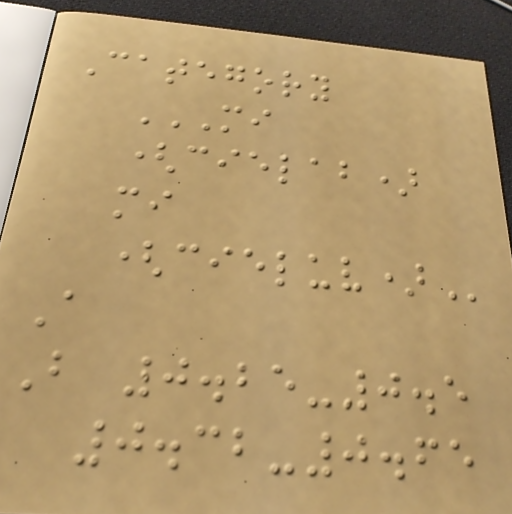Category
MI
(CIELAB)
MI
(CIELUV)
A
B 0.25-0.5
0.32-0.65
